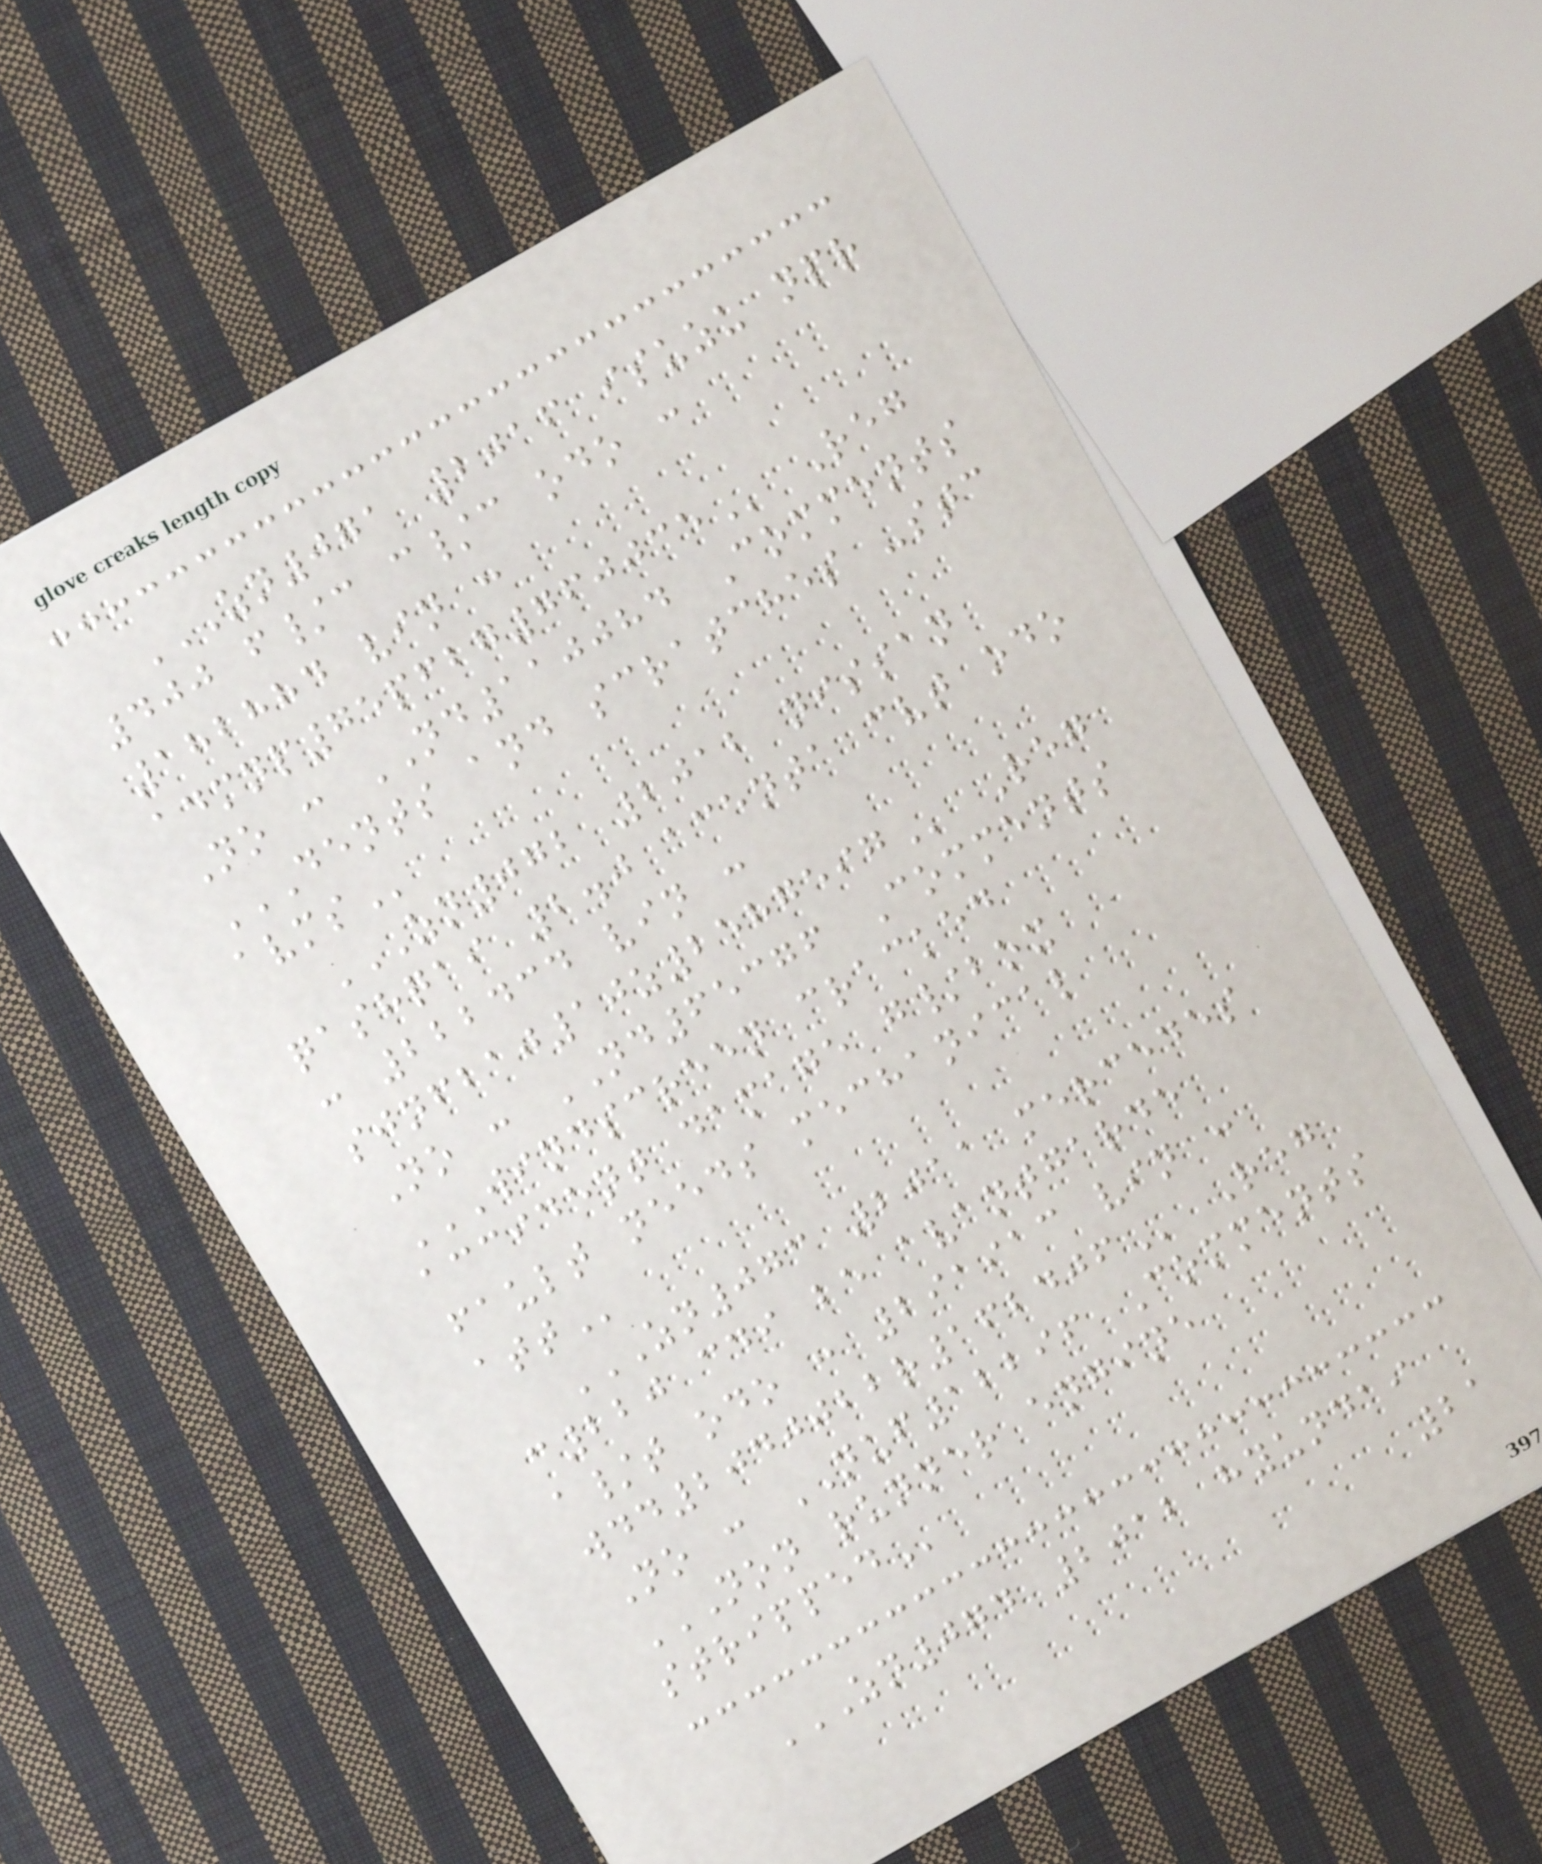ZN071 2016 ISUZU NPR
400 F/C C/C ODO :
182884 VIN :
ADMNP75PFBG760035 Reg
No : ND110084 Comments
DENTS AND SCRATCHES -STC
AVMS
ZN072 2012 NISSAN
QASHQAI 2.0 ACENTA CVT ODO
: 222434 VIN :
SJNFBAJ10Z2587597 Reg
No : ND65376 Comments
WINDSCREEN CRACKED
ACCIDENT DAMAGE G/BOX
FAULT NEEDS MECHANICAL
ATT
ZN073 2011 MERCEDES
C220 CDI BE AVANTGARDE
A/T ODO : 291913 VIN :
WDD2040022R162406 Reg
No : NUF12296 Comments
NON RUNNER ENGINE
STRIPPED
ZN074 2012 HYUNDAI
21
